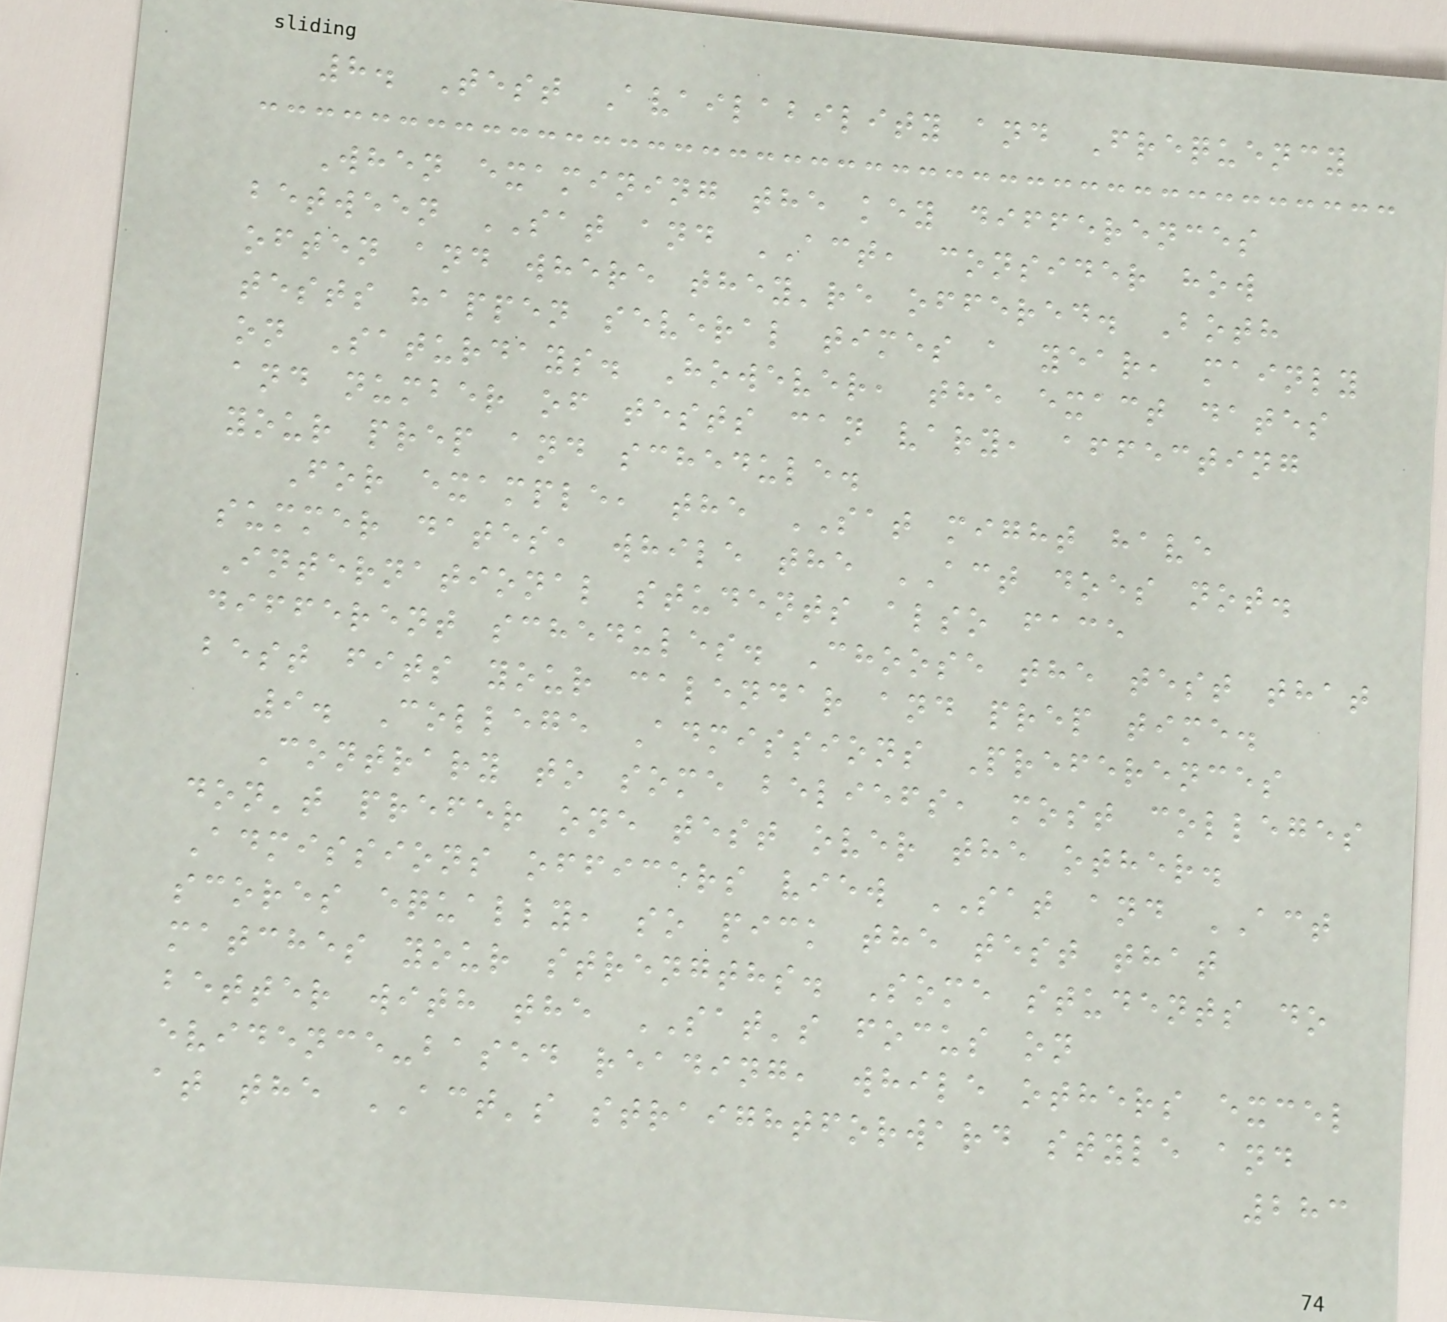8. Test Availability and Frequency
When examining the key differences
between SAT and ACT, consider how
often and where they're offered. Both
tests happen several times a year, mainly
on Saturdays. However, the exact dates
and number of tests can vary, affecting
your prep and schedule.
For example, the SAT might have
summer dates, while the ACT does not.
International students also face
different schedules. Choose the test that
best fits your calendar and prep time.
9. College Admissions Preferences
Contrary to some beliefs, most colleges
don't prefer one test over the other.
Admissions officers view SAT and ACT
scores equally, so pick the test that
matches your strengths. Some students do
better with the SAT's focus on
evidence-based reading, while others excel
at the ACT's straightforward style and
283
